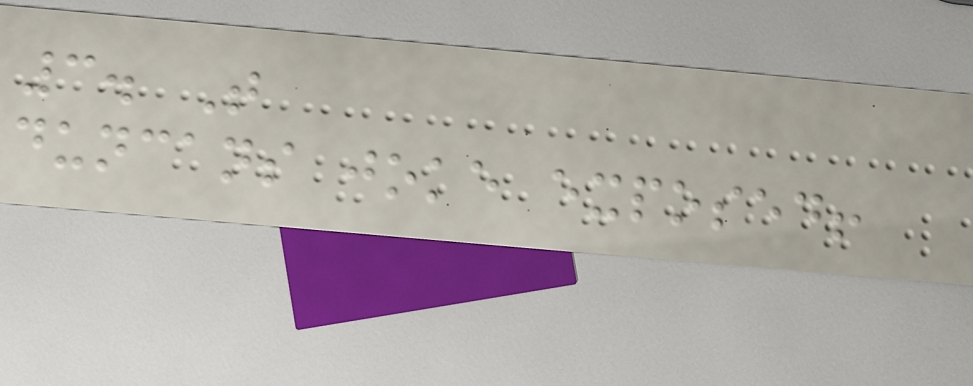3. T
duncans joke exposed!
